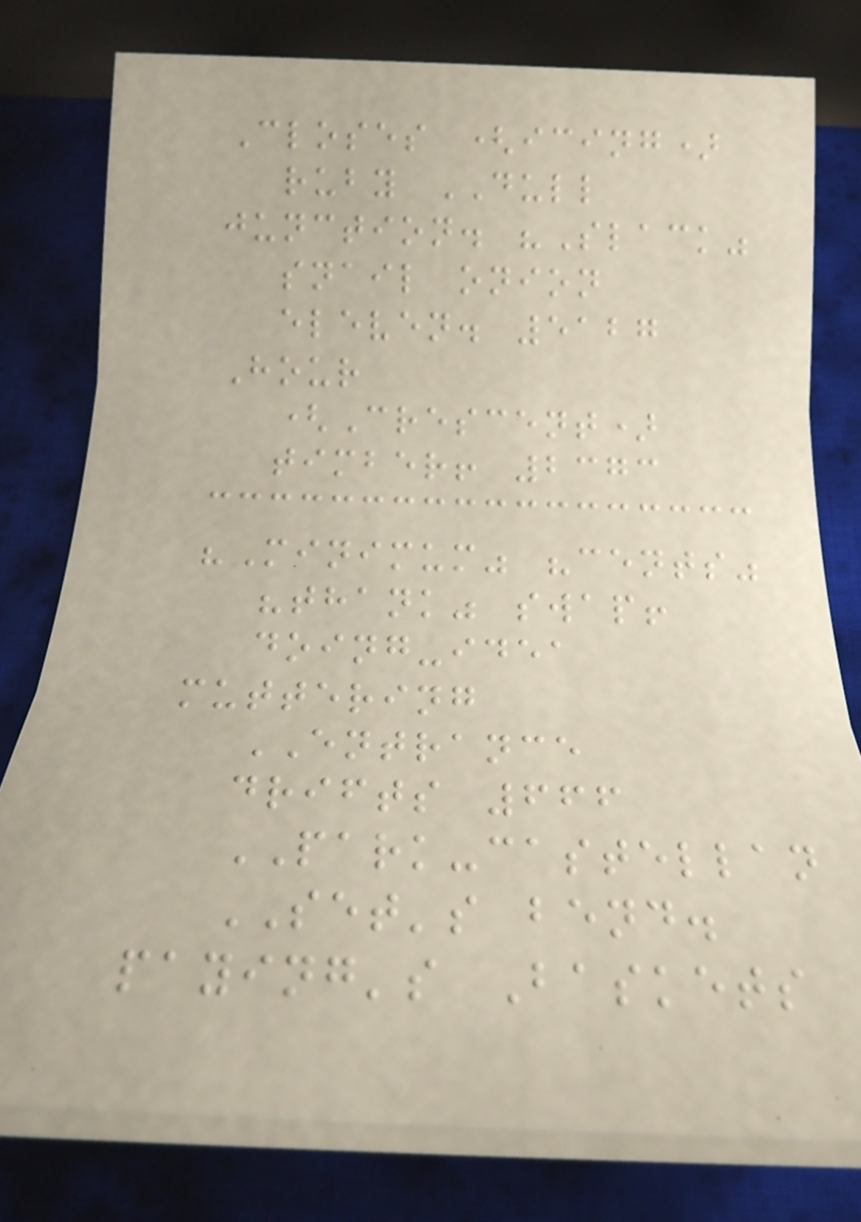Closes (icing)
ruby DULL
junction. "Slack"
snail onion
eleven. 5127
Hour
(Crescent)
timber! 2373
"Minimum" "cents"
"thank" swap!
doing-idea
muttering
ENTRANCE
drifts 666
PARK-castellan
SET's bend.
paying's Baskets
